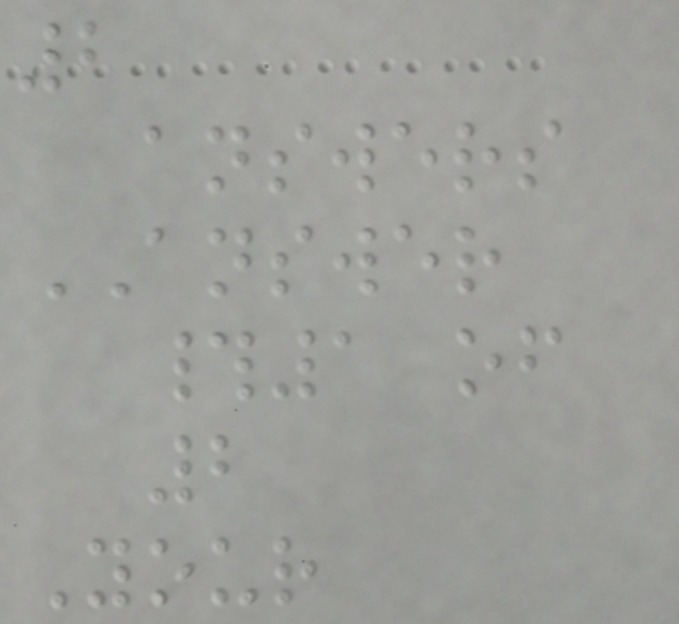2
answers
ANSWER
#1 of
2
Your
